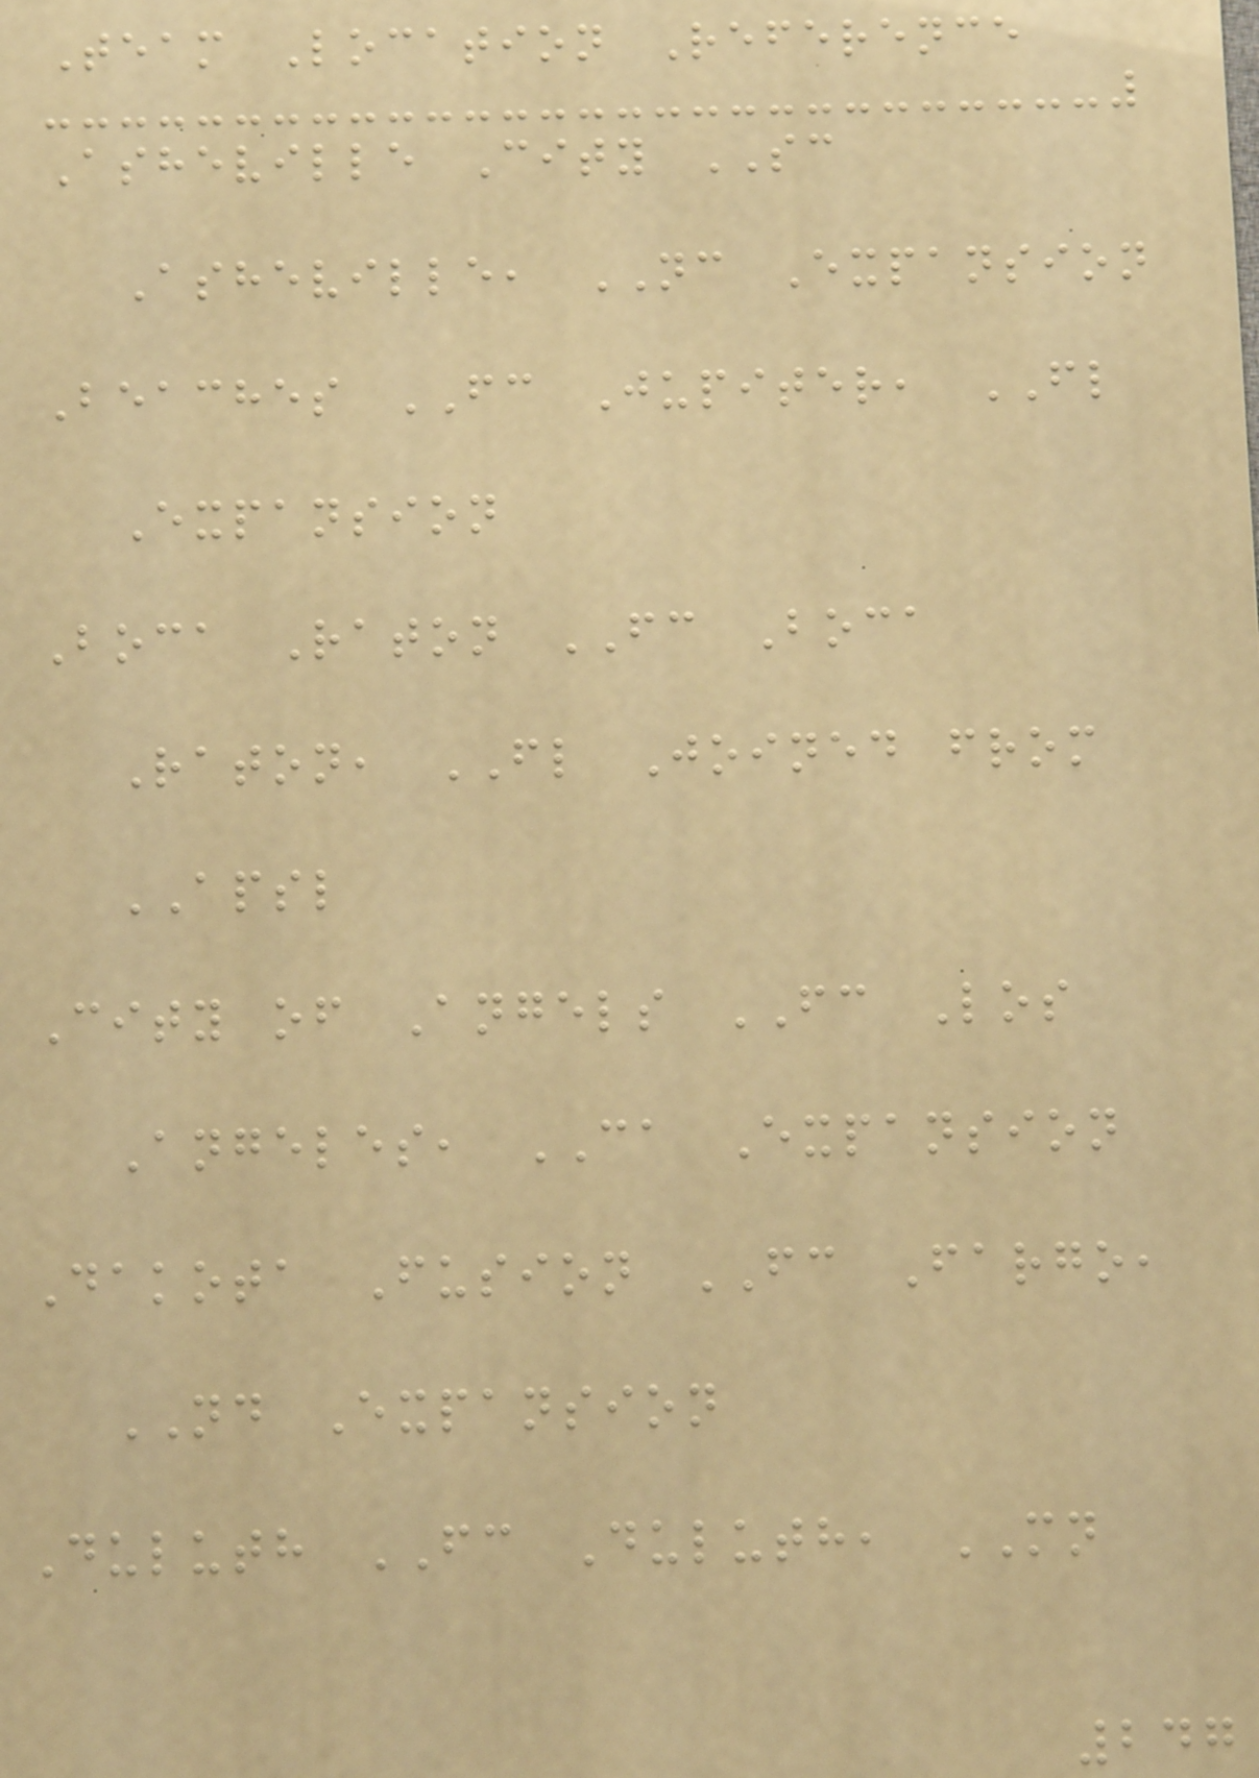Team Location Reference
Asheville City SC
Asheville, NC Expansion
Beaches FC Jupiter, FL
Expansion
Boca Raton FC Boca
Raton, FL Joined from
APSL
City of Angels FC Los
Angeles, CA Expansion
Dakota Fusion FC Fargo,
ND Expansion
Duluth FC Duluth, MN
247
